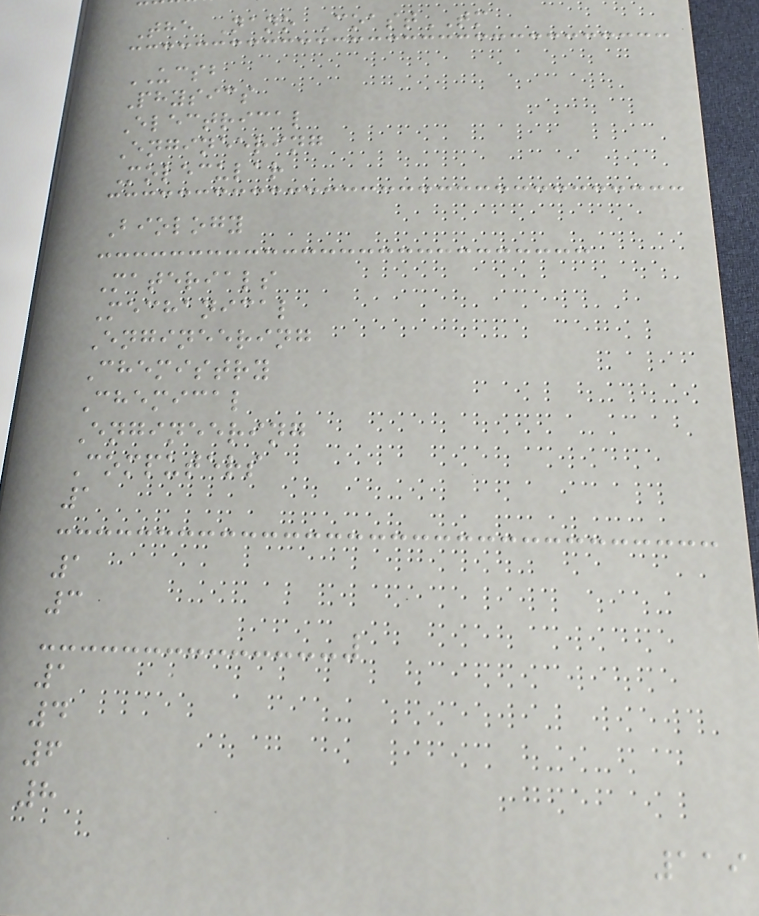The Nano CoastTM
UCSB
Physics
Electrical
Engineering
Molecular
Biology
Materials
Mechanical
Engineering
Chemistry
Chemical
Engineering
Computers
1
1
3
1
4
6
8
119
